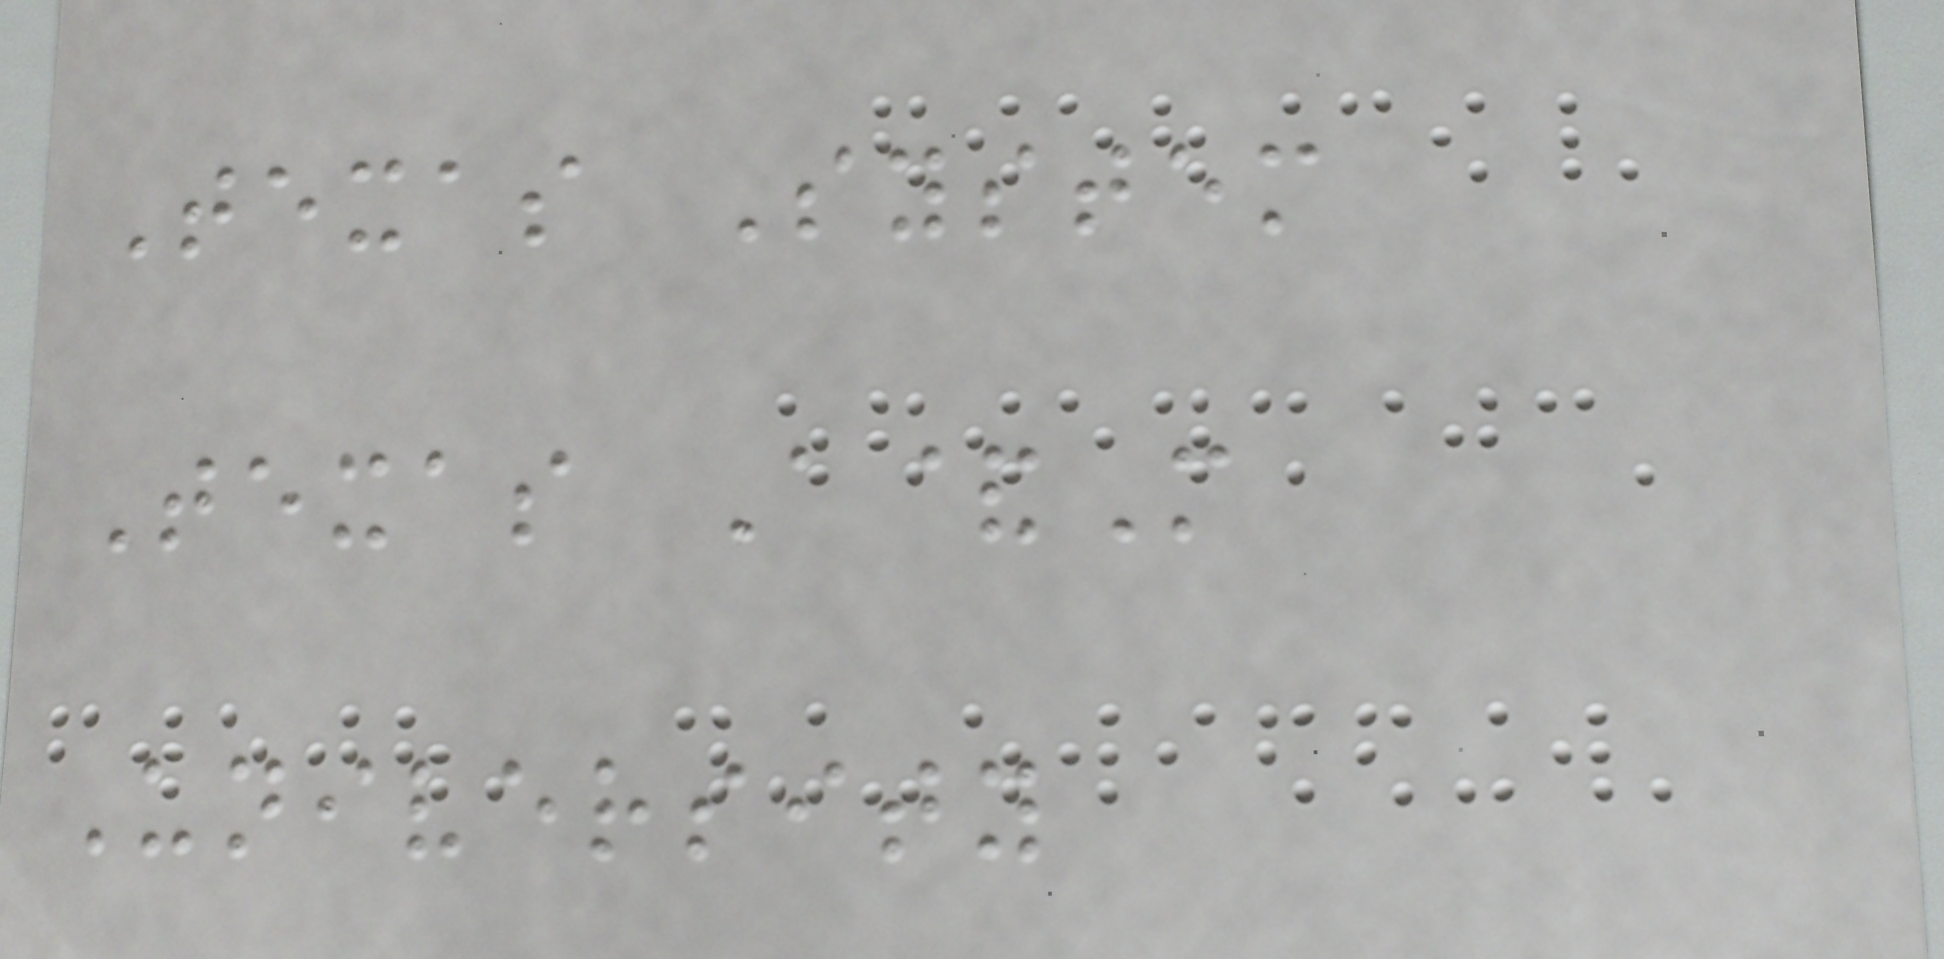Texas System
Texas A&M
University
